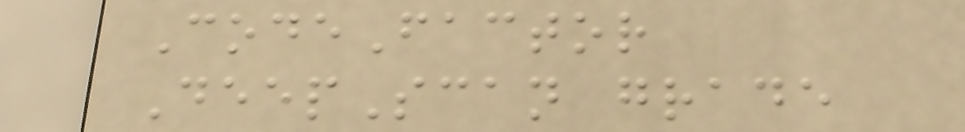CodeFactor
DeepScan grade
